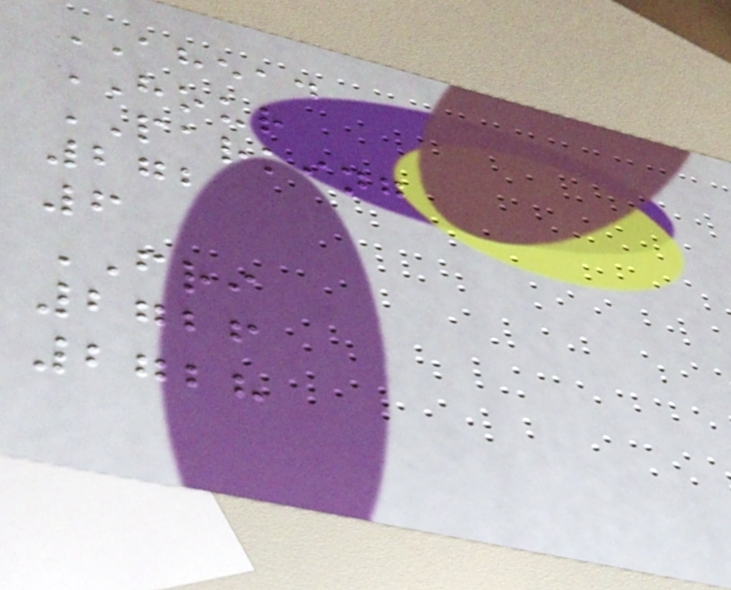AHEAD
HOUR
PARKING
272
6
FRI
2726
2728
